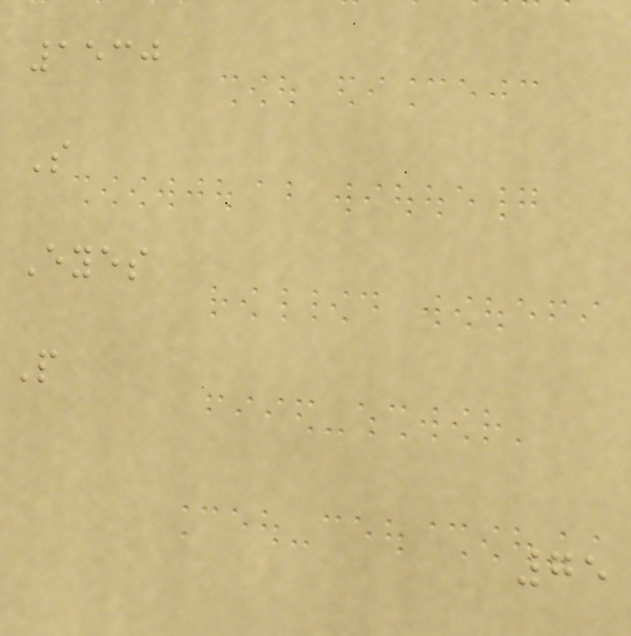1530
S
Eyes
P
75
